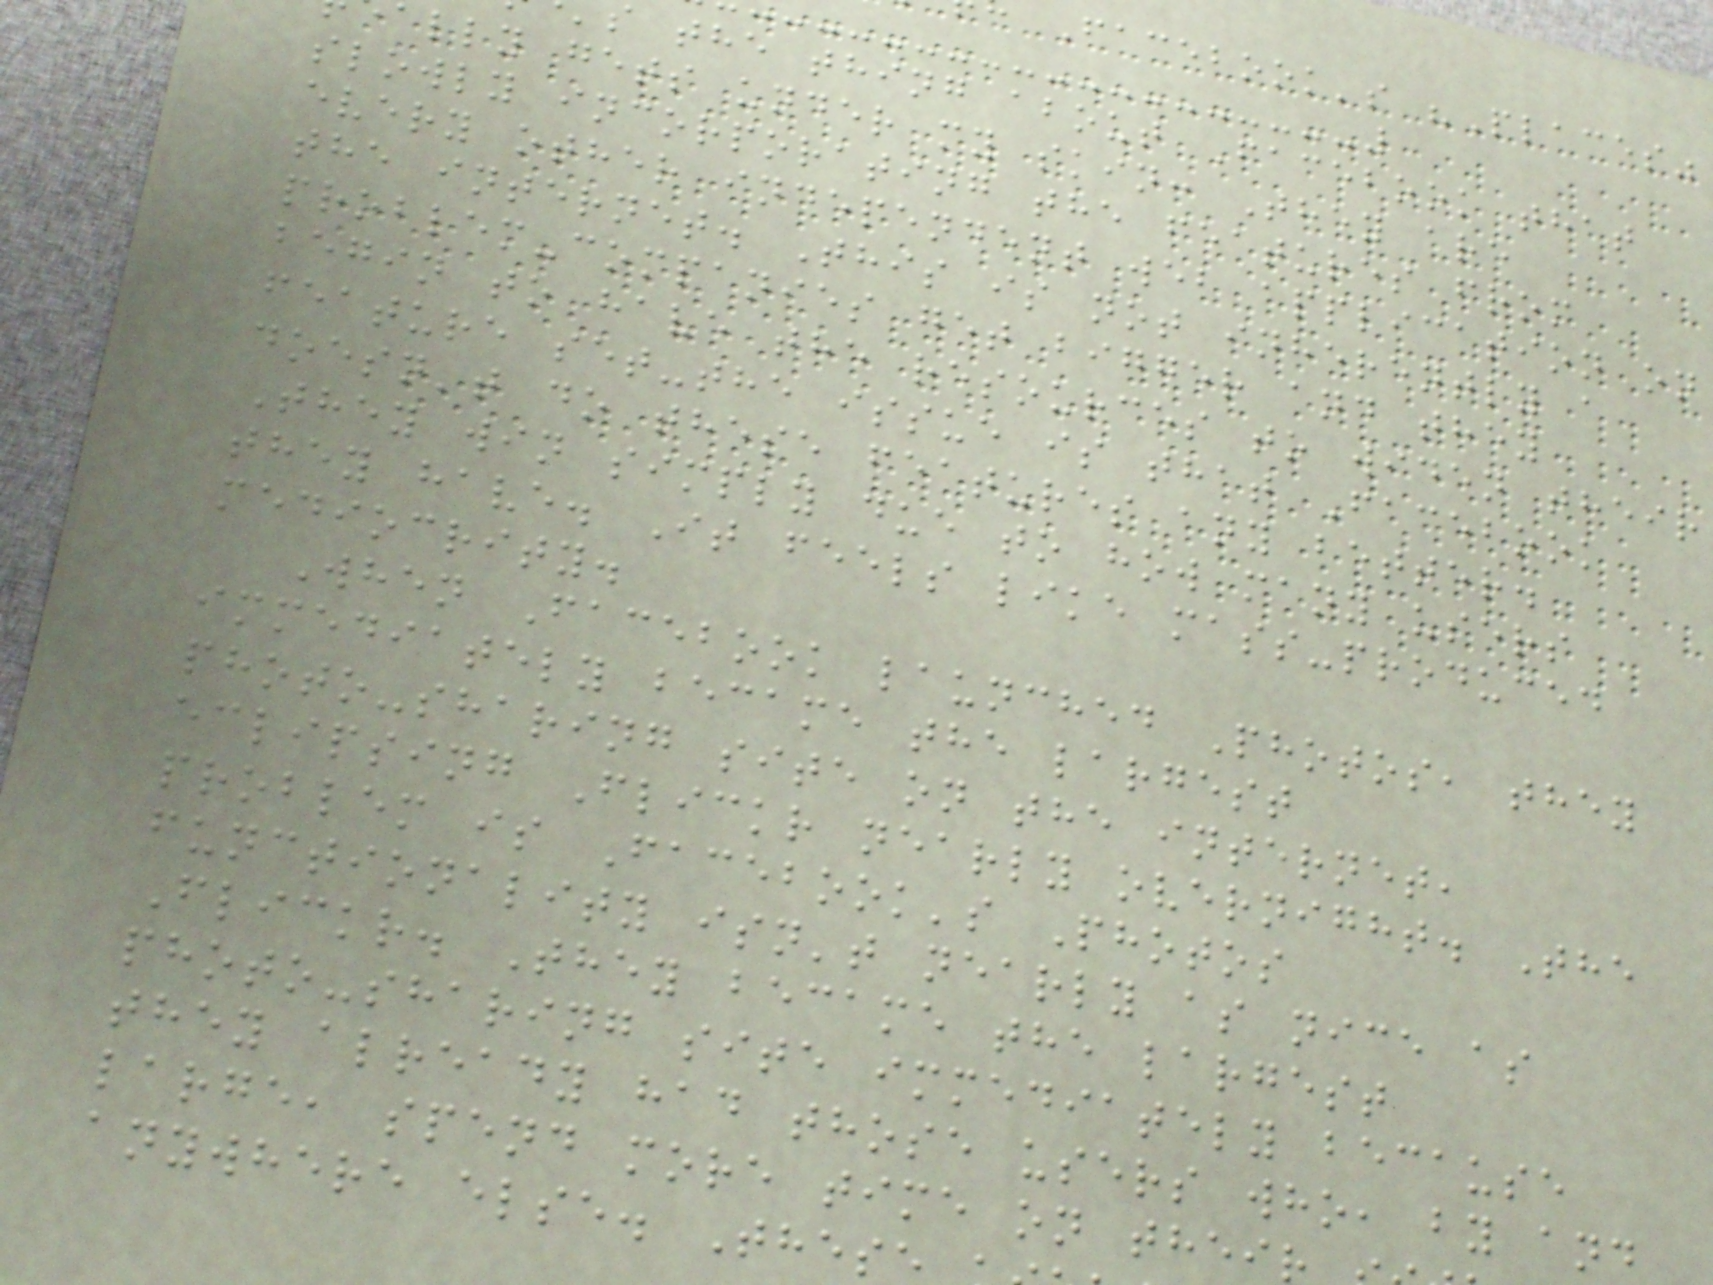Facebook's "Places"
s the thing about Facebook that
ally gets under my skin: They are
slowly incorporating the features from
every other independent web application on
the internet. This is not inherently a
problem-companies get bigger and they
begin to have the resources to widen their
feature set-the issue is that Facebook
doesn't do these features any better.
They win simply due to how many users
they have. It feels like mass-produced
mediocrity.
When Facebook launched Photos, they
immediately became the largest
photo-sharing site on the internet,
eclipsing Flickr nearly overnight. The
problem is Facebook's Photos
functionality isn't nearly as nice as
Flickr. They became the largest
photo-sharing site immediately because
they already had those users who, by and
large, spend more time on thei
anywhere else. Thes
